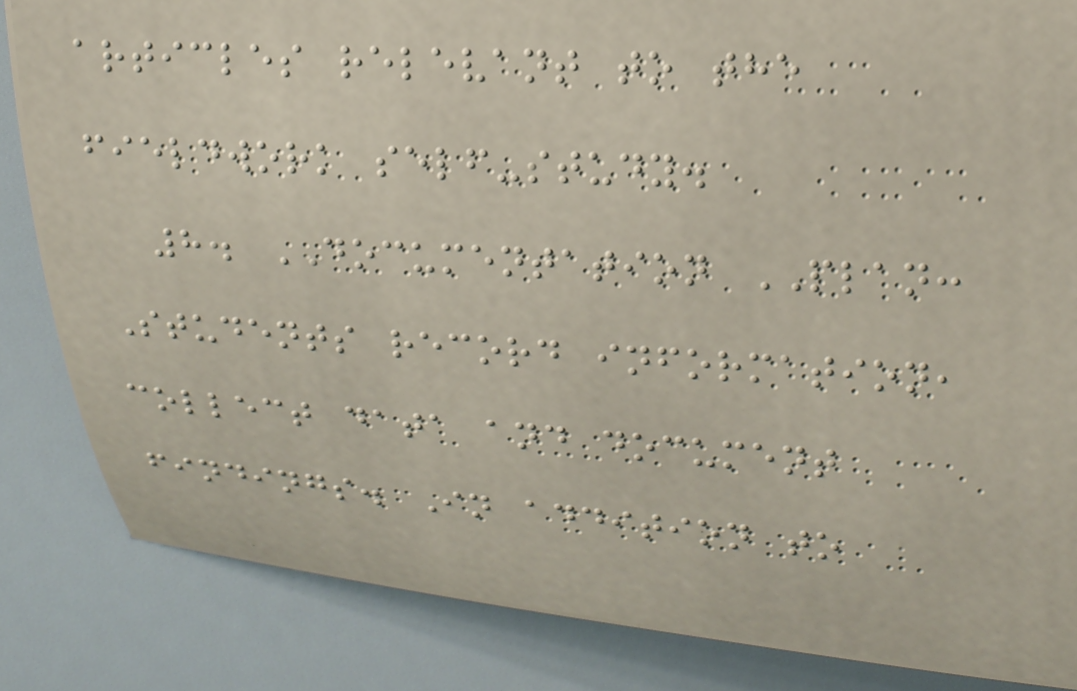articles relevant to the
fieldwork self-study.
8. DOCUMENTATION PLAN:
Students record information,
collect data and document
findings. In addition to
